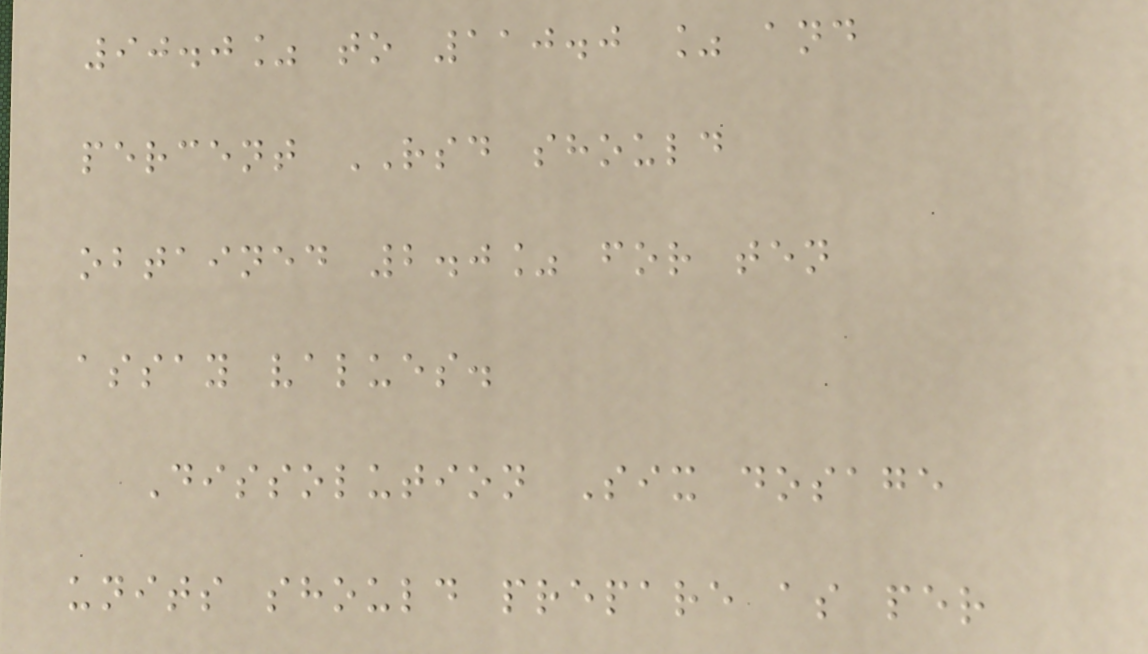90.0% to 110.0 % and
percent RSD should
obtained 2.0% for ten
assay values.
Dissolution Six dosage
units should prepare as per
